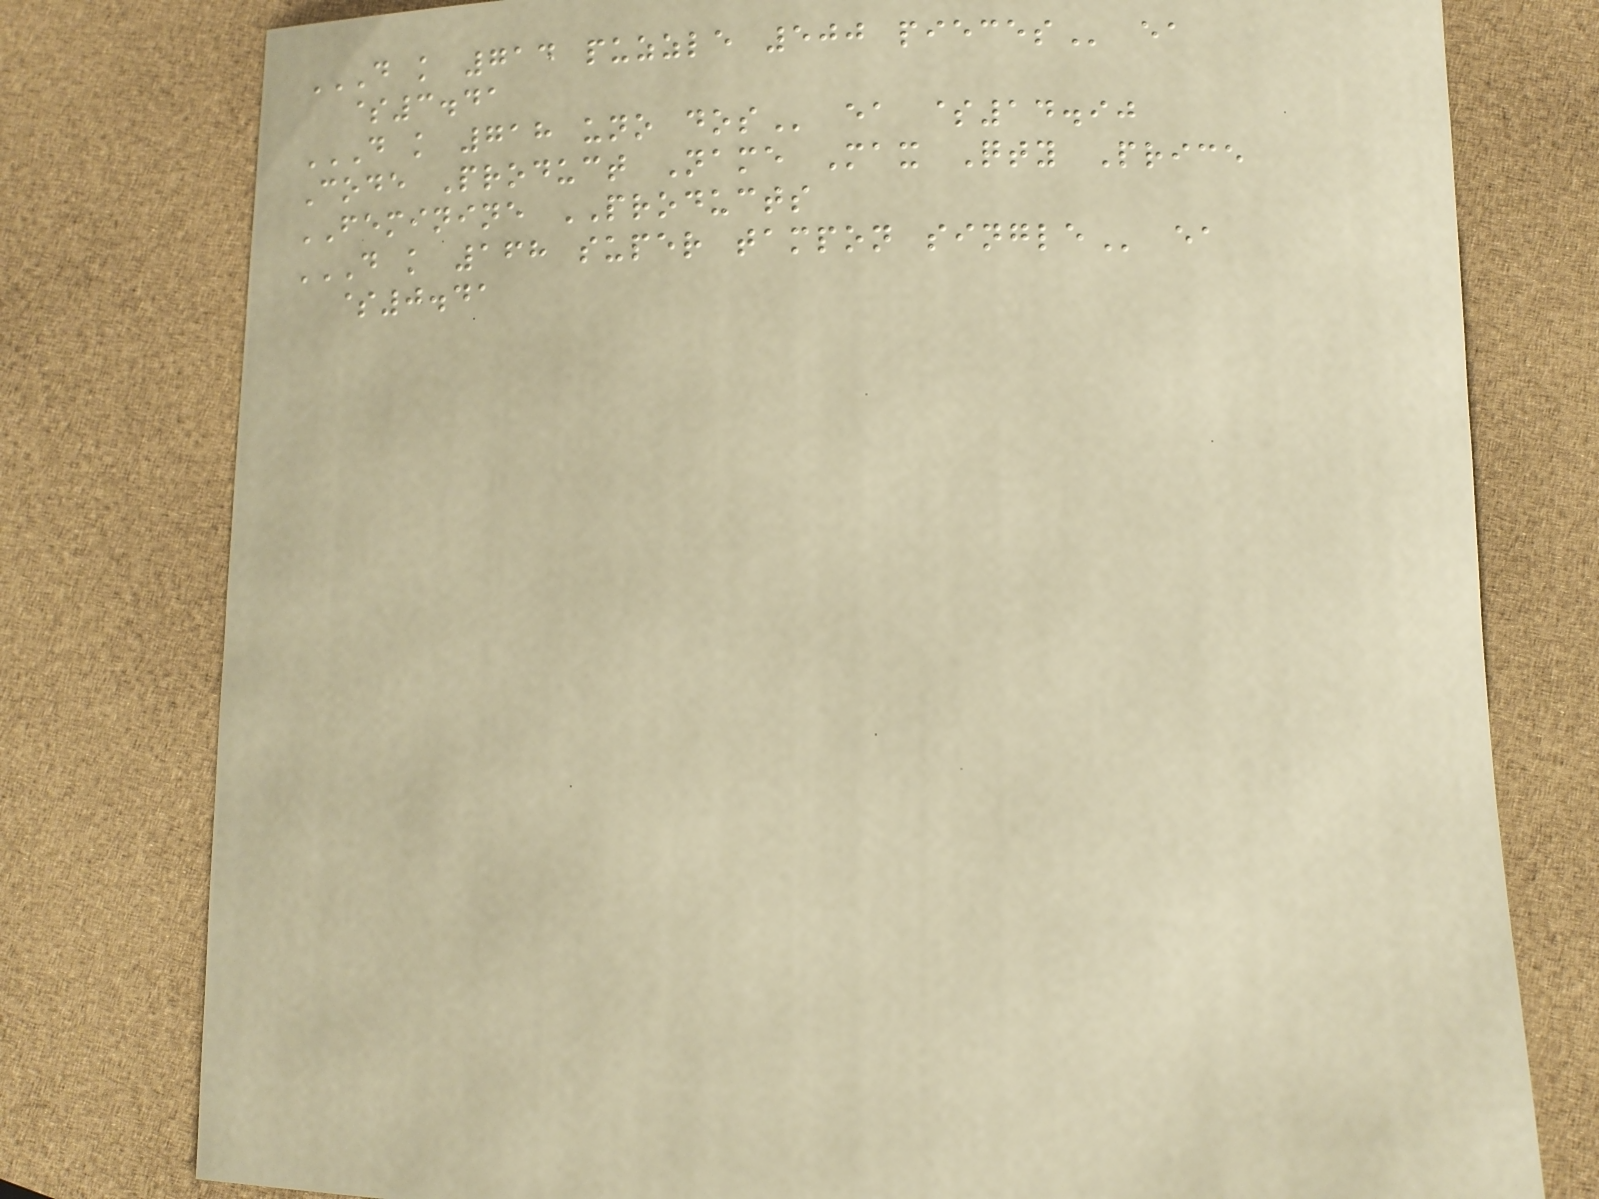D K 714 PUZZLE 500 PIECES ea
$3.41
D K 718 UNO DOS ea $14.90
Code Product Name Max Qty Price
FEMININE PRODUCTS
D K 168 SUPER TAMPON SINGLE ea
$0.41
